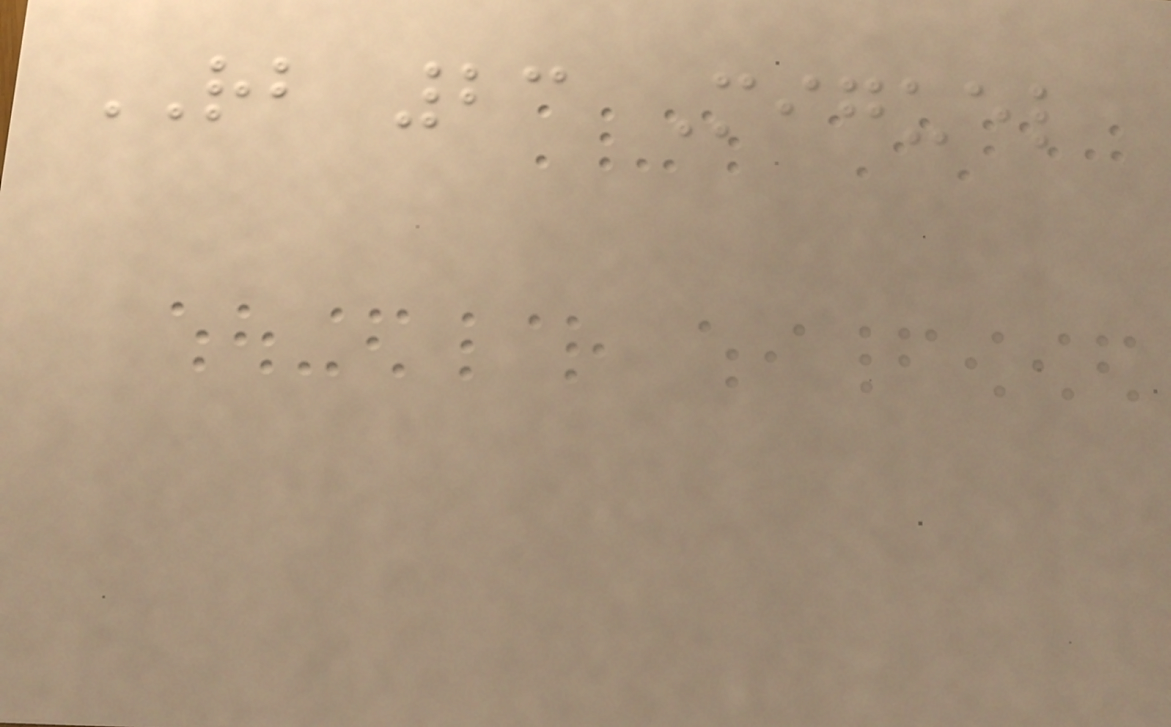RB 23 Miguel
